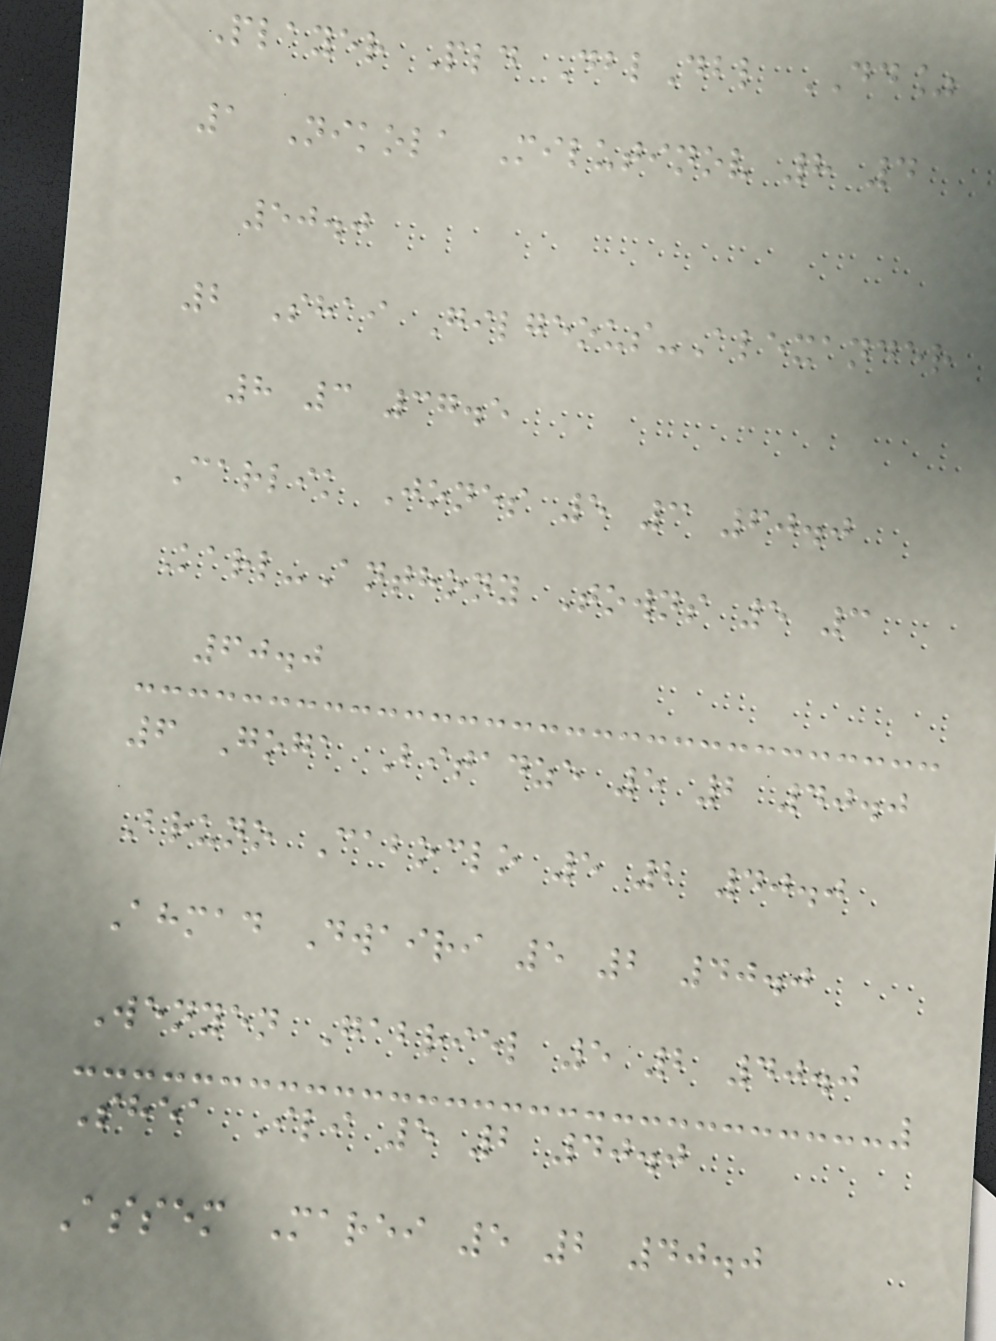Player Pld DblDbl DD%
1 Nikola Milutinov 8 4
50.0
2 Shai Gilgeous-Alexander
8 3 37.5
Carlik Jones 5 3 60.0
Karl-Anthony Towns 5 3
60.0
6 Goga Bitadze 5 2 40.0
Bruno Caboclo 5 2 40.0
Ahmad Dwairi 5 2 40.0
Wenyen Gabriel 5 2 40.0
Shea Ili 5 2 40.0
Assem Marei 5 2 40.0
